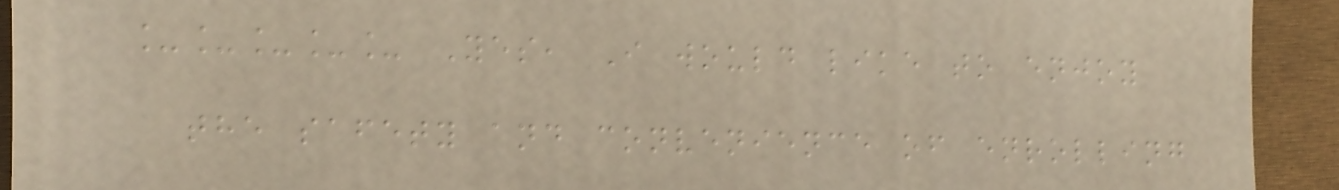_____ Yes, I would like to enjoy
the safety and convenience of enrolling
